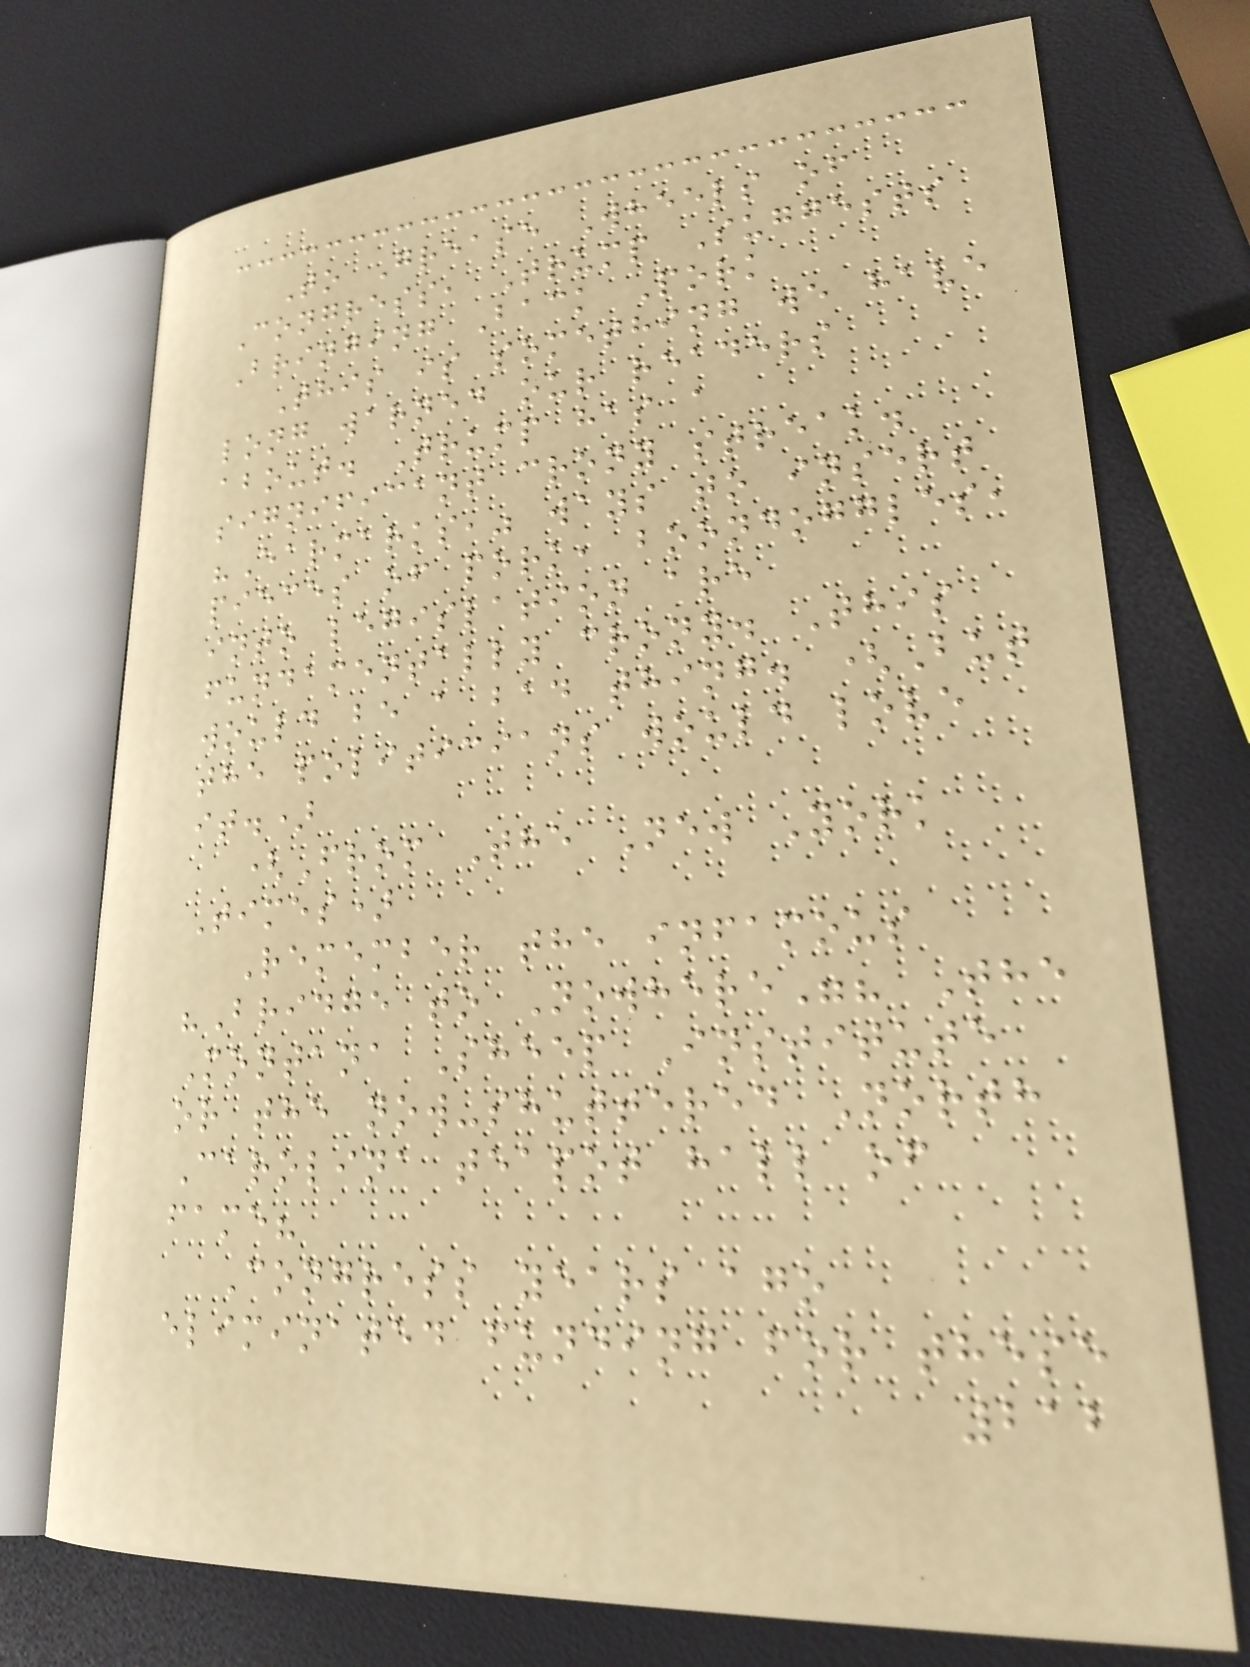To Grease Wheels of
Congress, Trump Suggests
Bringing Back Pork
This is something we have
long warned our readers
about. Trump has a
significant crony streak.
"Earmarks," ways to insert
pieces of pork, boondoggles,
into legislation are
fundamentally crony. This
would be a bad thing. (But
the politicians would love
it.)
(From The New York
Times)
Remember the infamous
"Bridge to Nowhere"? The
Montana Sheep Institute
or the now-shuttered North
Carolina teapot hall of
fame?
Congress years ago
eliminated funding for these
212
